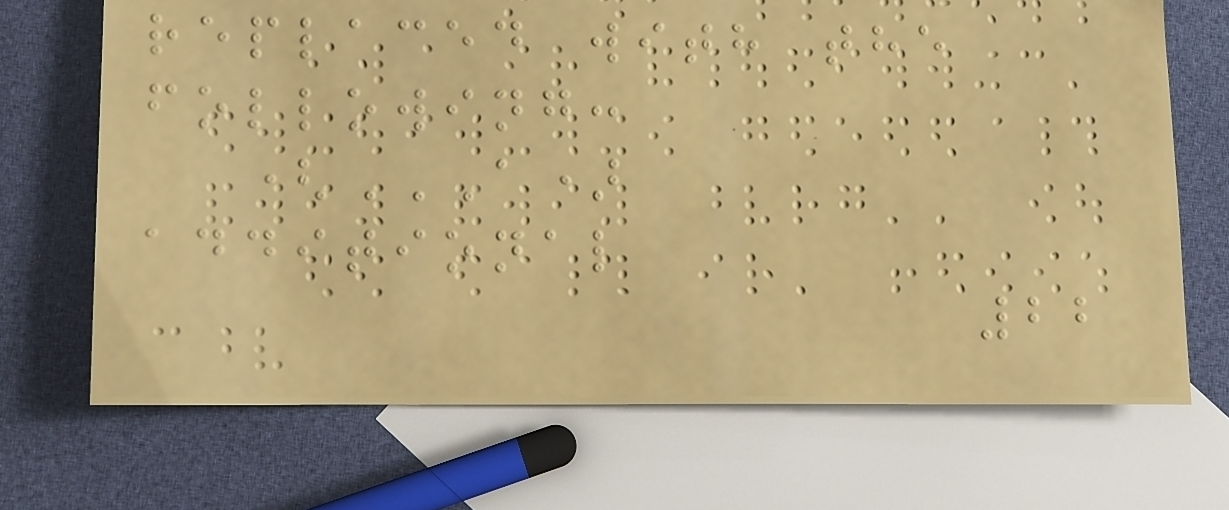replaced with the
following:
(A)
ADDITIONAL
22
